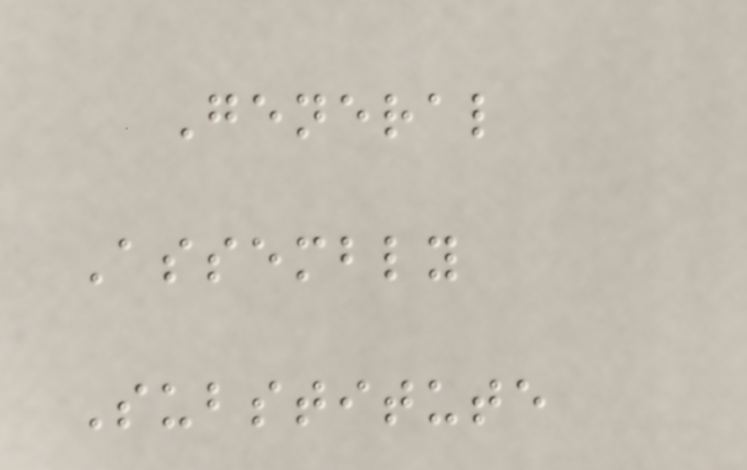General
Assembly
Substitute
